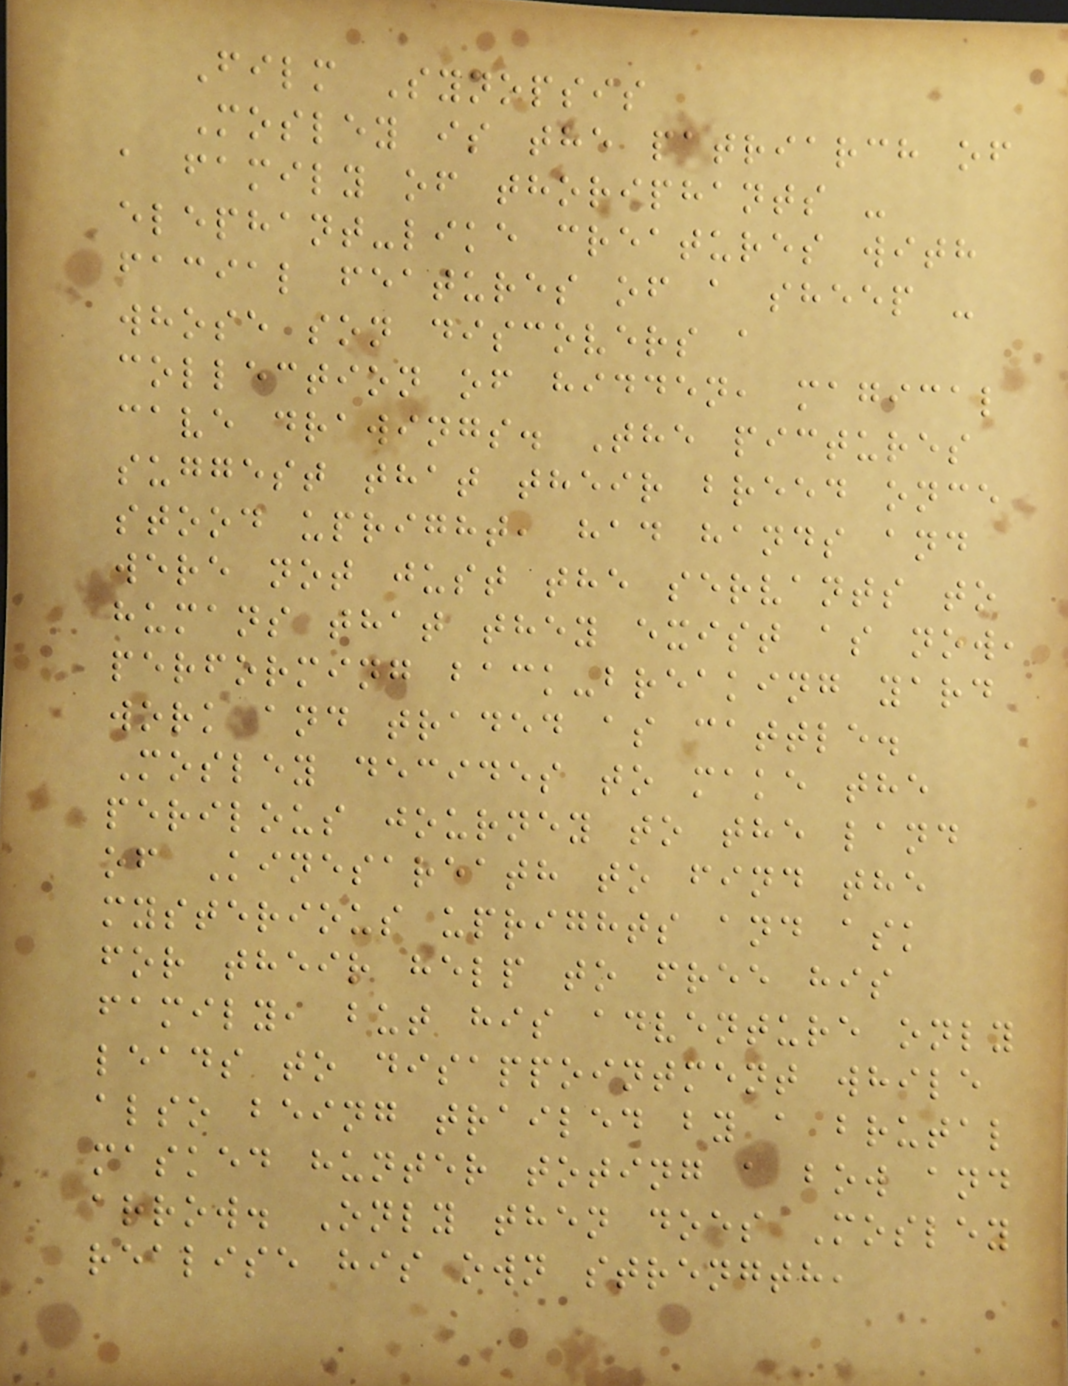Film Synopsis
Mosley is the patriarch of
a family of thoriphants -
elephant-like creatures with
facial features of a sheep -
whose son discovers a
collection of hidden, magical
cave drawings. The pictures
suggest that their breed once
stood upright, had hands and
were not just the servants to
humans that they exist as now,
performing back-breaking yard
work and traded as cattle.
Mosley decides to make the
perilous journey to the land
of Kinesareath to find the
mysterious uprights and ask
for their help to free his
family, but his adventure only
leads to disappointment while
also being trailed by a brutal
masked hunter toting a bow and
arrow. Only then does Mosley
realise his own strength,
